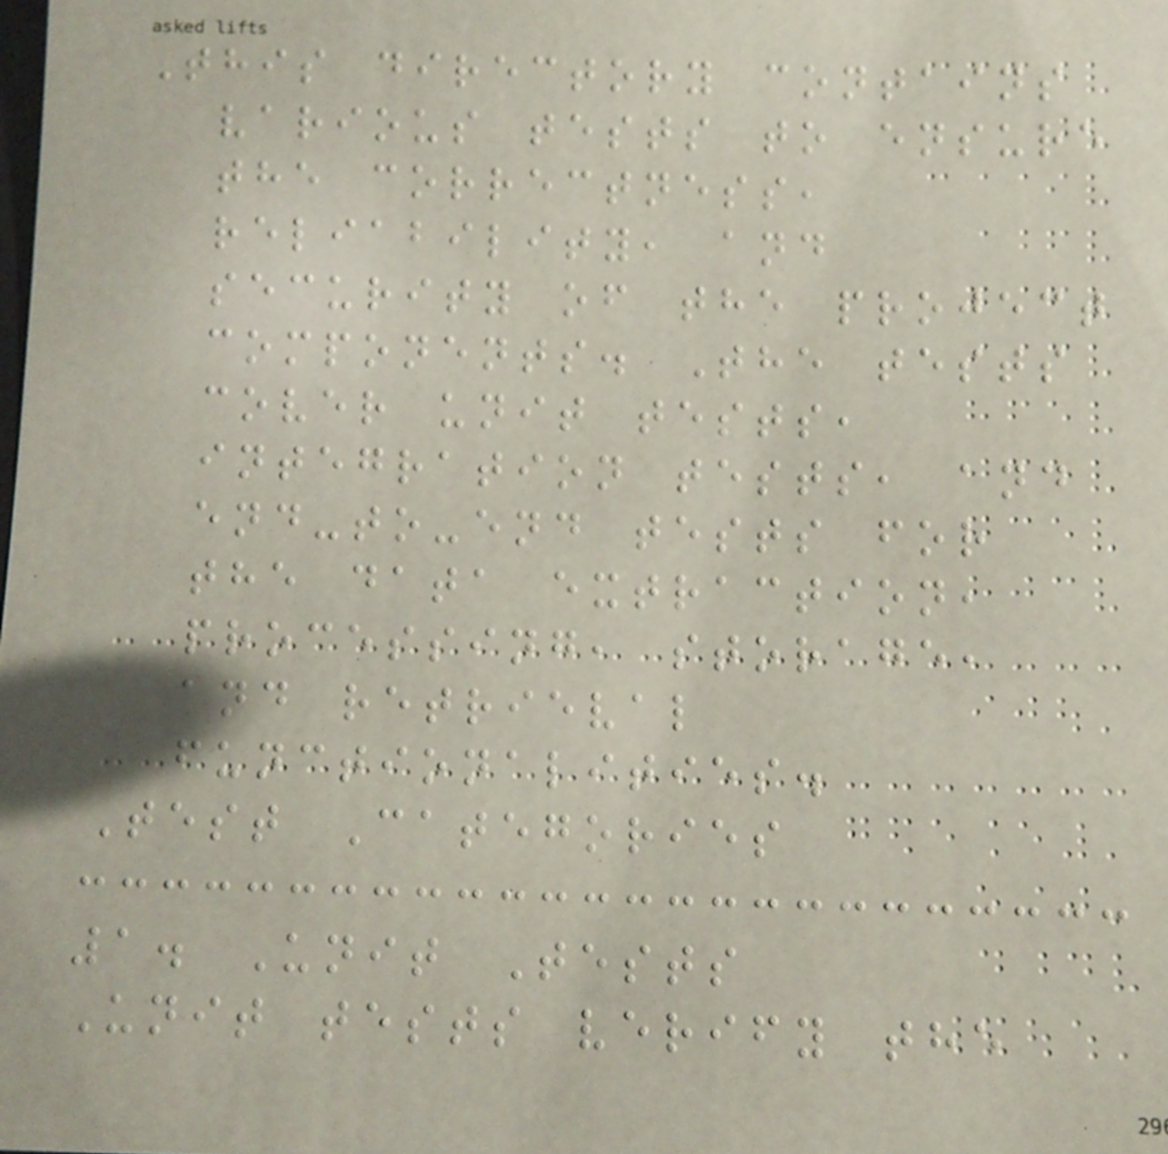This directory contains
various tests to ensure
the correctness,
reliability, and
security of the project
components. The tests
cover unit tests,
integration tests, and
end-to-end tests for
the data extraction,
processing, storage,
and retrieval
functionalities.
Test Categories
1. Unit Tests
Unit tests verify the
